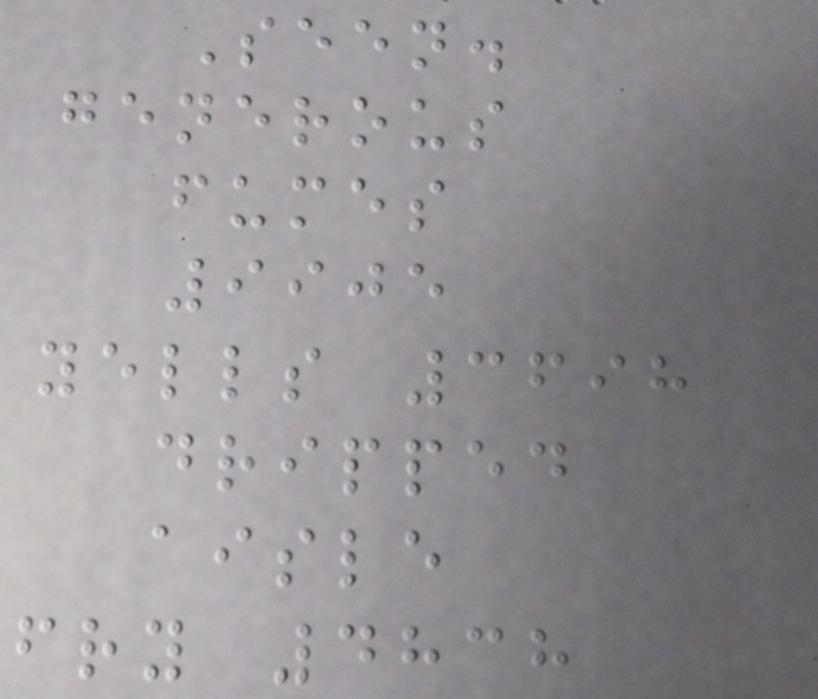Seen.
generous
fumes
9905
yells 3698
dripped
aisle
fry 4838
